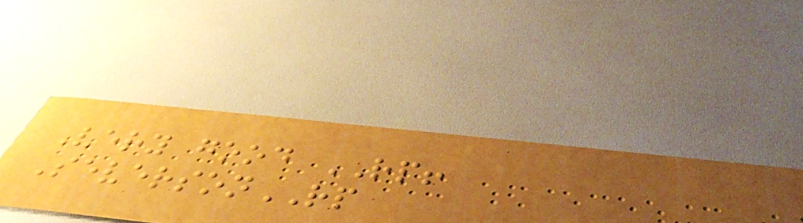Very good RP!
SeversonRP
